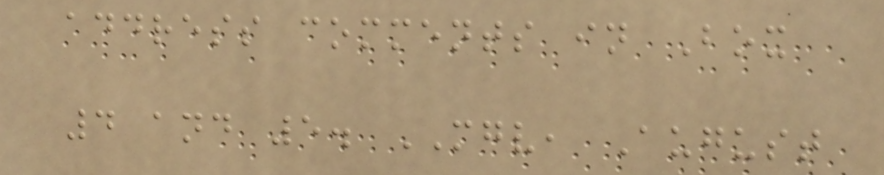address comments in Box
4 and 5. MGV, August
